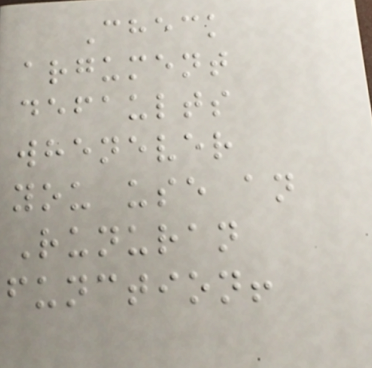Check
argument
defaults
whenever
you use an
Runuran
function!
